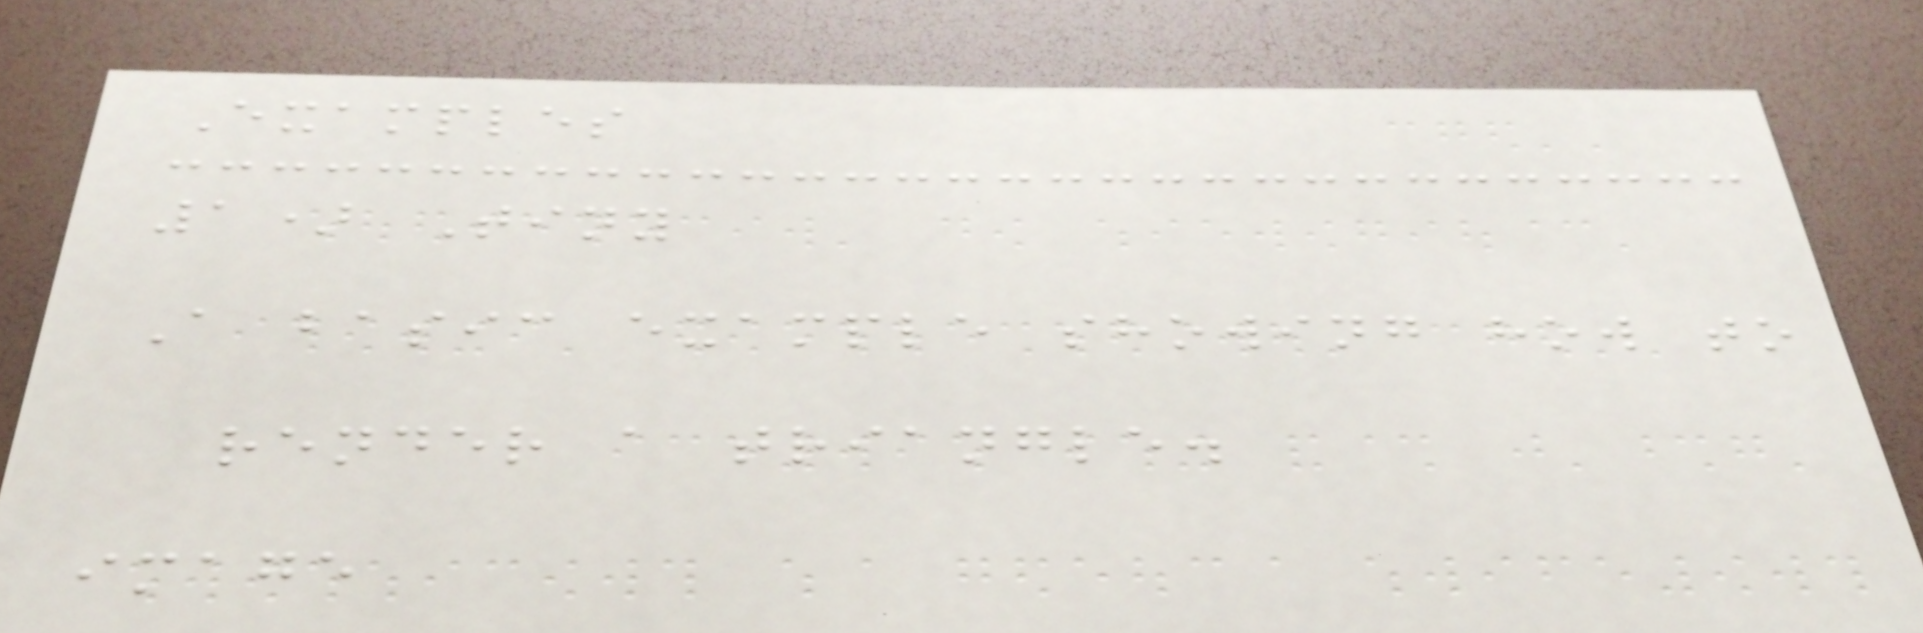Examples
1) Tiny
A basic example showing how to
render a triangle.
image
